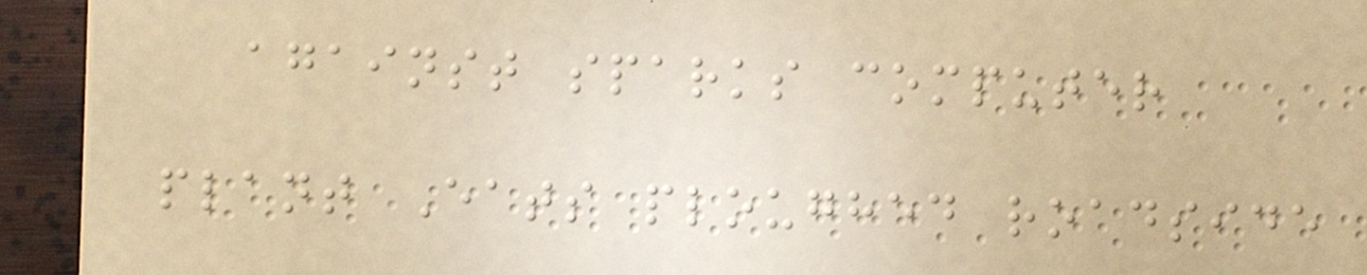against sparks computer
plant Eats ploughed roadside
